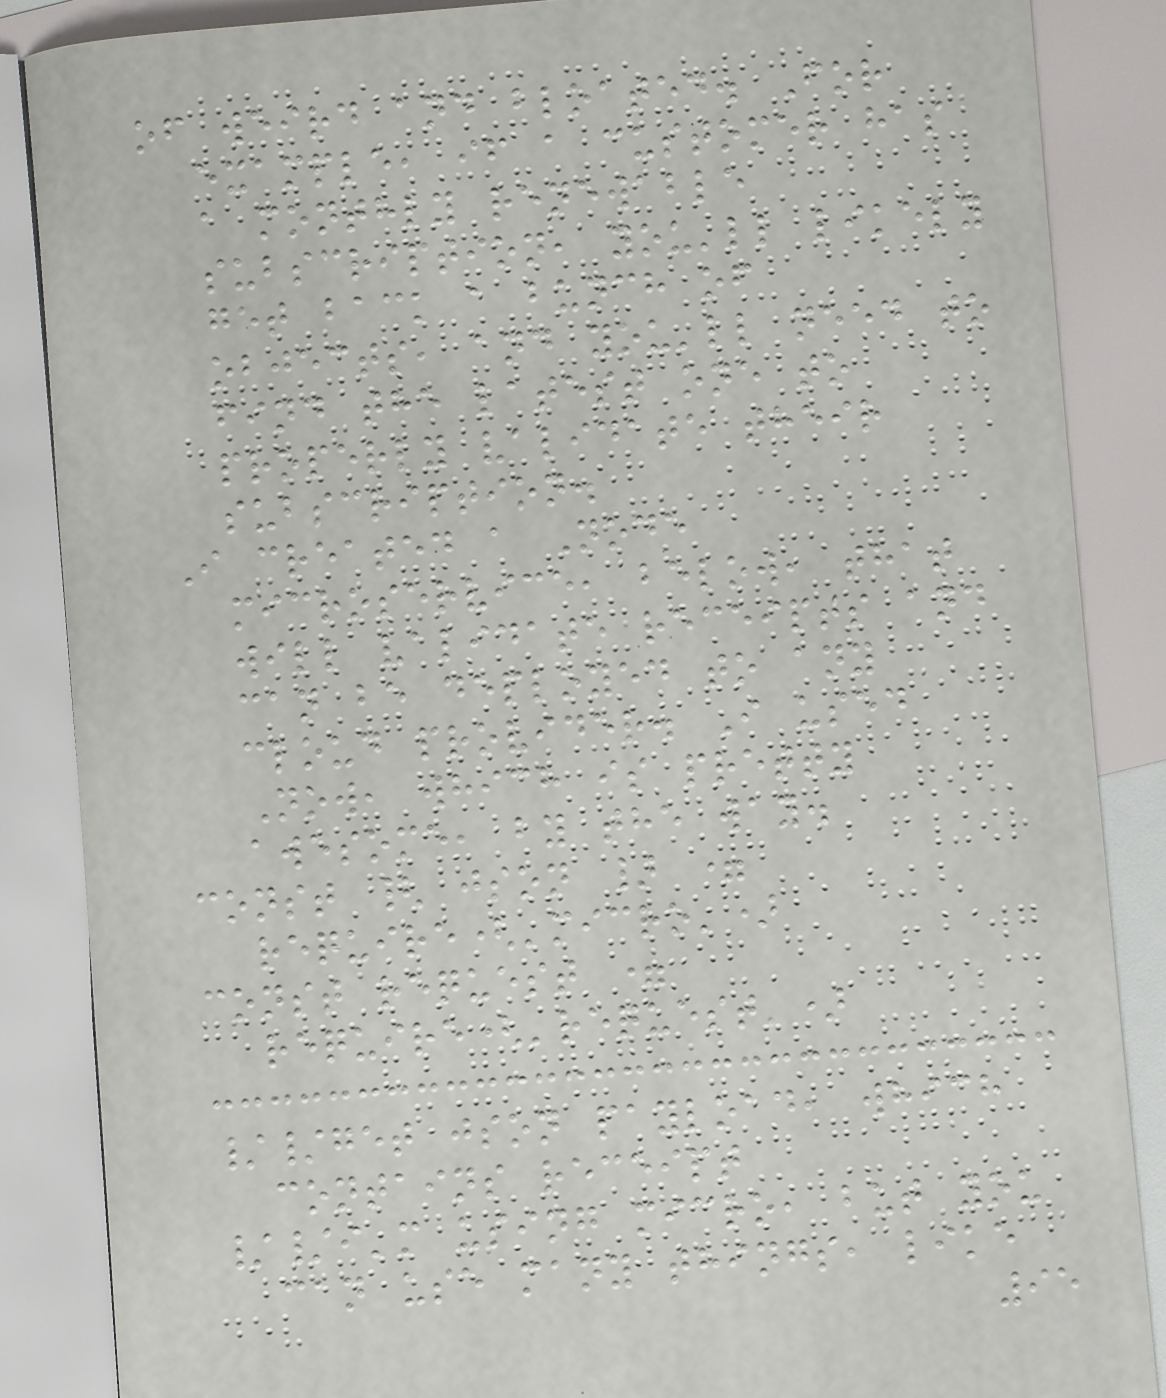of weird and bloated. For
example, if a customer has
a monthly renewable
subscription, you'll likely
get back a bunch of
objects, and you'll need to
find the latest one to
properly validate their
subscription.
I created a Node
microservice, below, that
will validate receipts and
can be deployed to any
cloud provider. I used
Now, which is pretty
awesome, by the way.
const { json } =
require('micro')
const request =
require('request')
//get json payload, which
contains receipt
//i'm using micro, but you
can use many things, like
95
